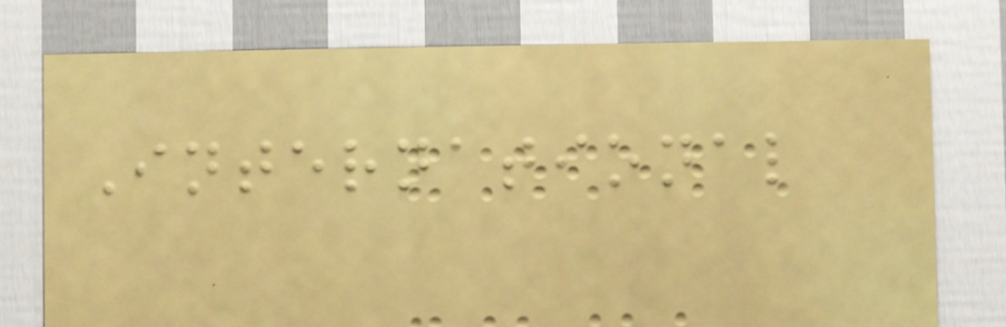International
